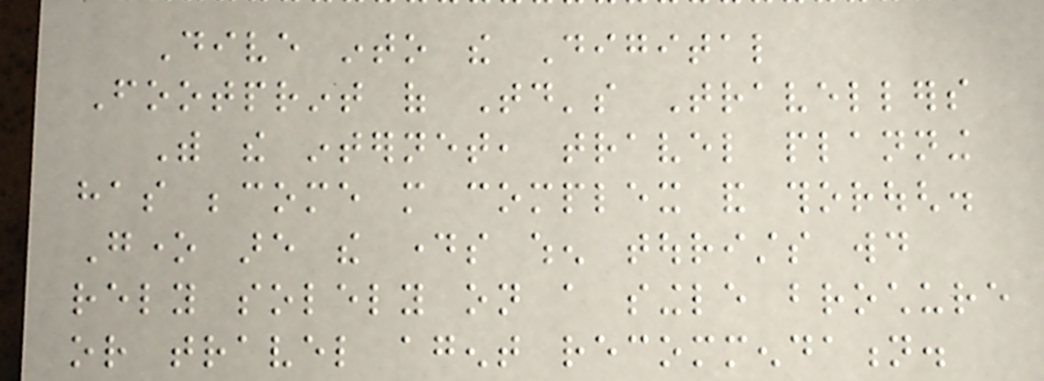Dive into the Digital
Footprint of Today's Travellers
With the internet, travel planning
has become more complex and thorough.
Gone are the days when tourists would
rely solely on a single brochure
or travel agent recommendation.
